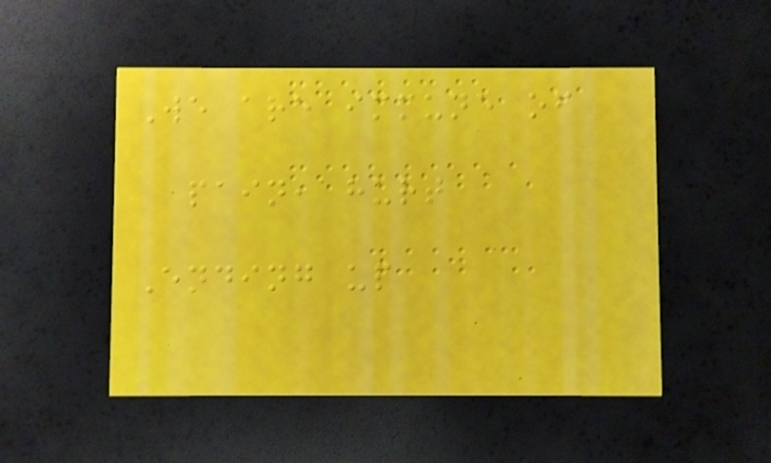We are immune of
pain, hurt
Ending up
